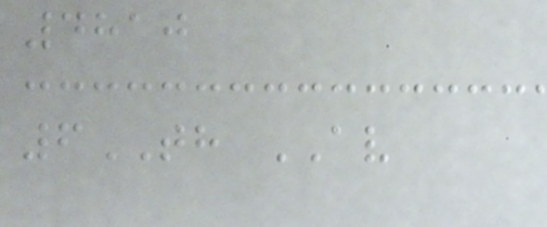4810
6TH AV
